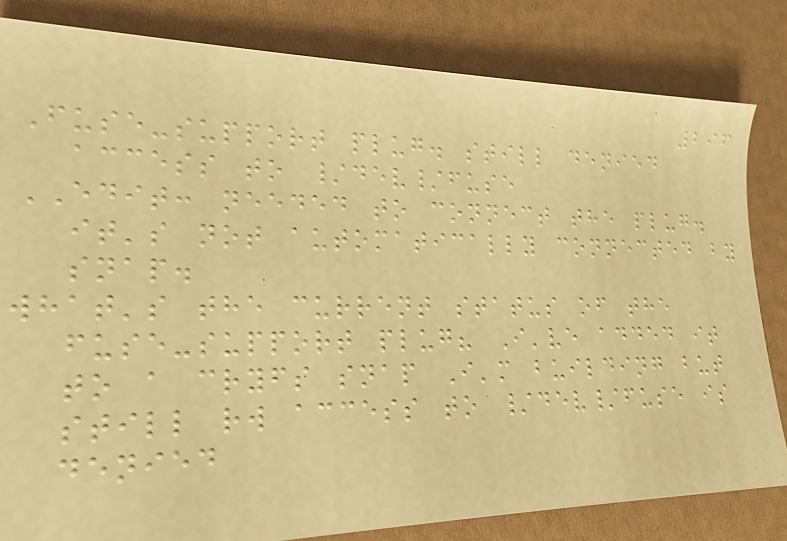296
Fuse-support plug. still denied
access to /dev/fuse
EDIT: needed to connect the plug.
it's not automatically connected by
snap.
what's the current status of the
fuse-support plug? I've added it
to a cryfs snap I'm building but
still rw access to /dev/fuse is
denied
